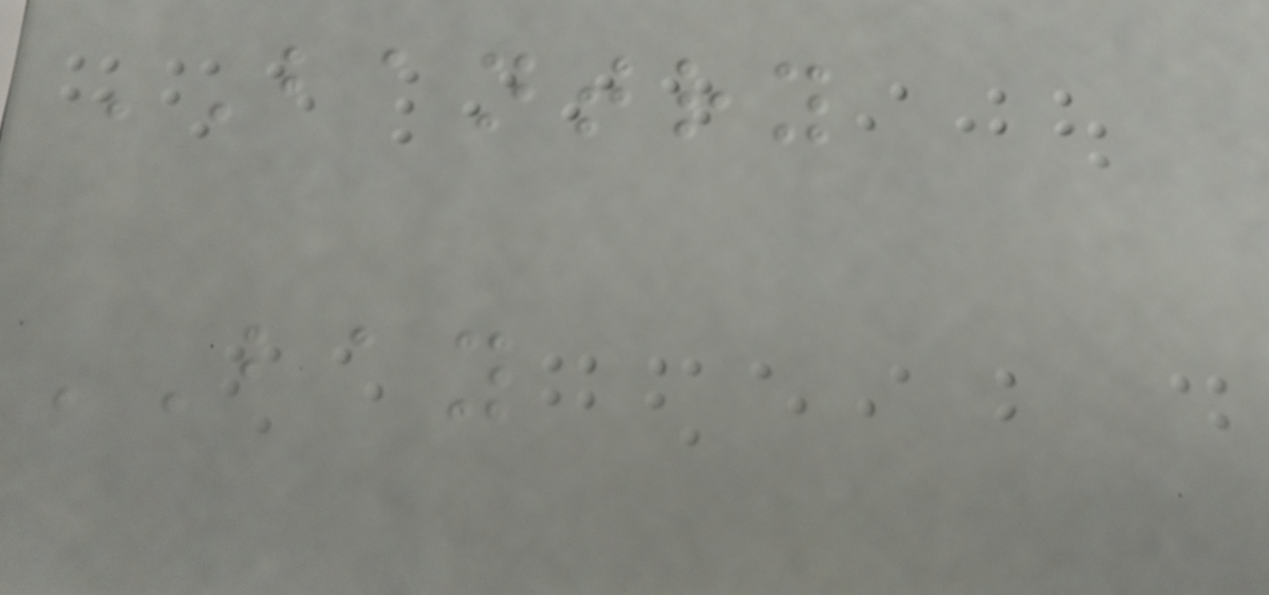BANTRY
BAY
